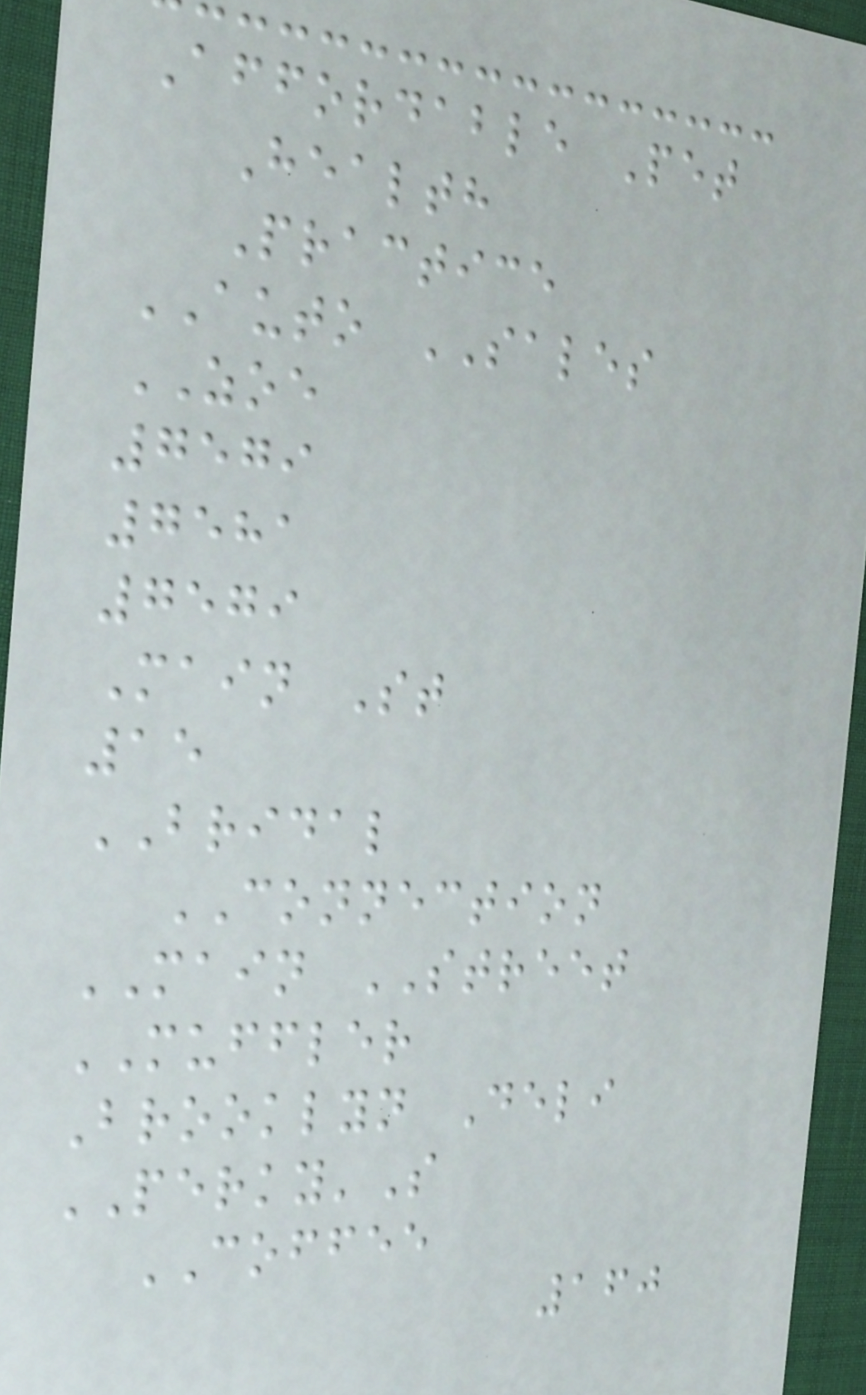Affordable Pet
Health
Practice
AUTO SALES
ZOE
7579
7581
7579
Main St
15
BRIDAL
CONNECTION
MAIN STREET
MUFFLER
Brooklyn Deli
PERKY'S
COFFEE
160
